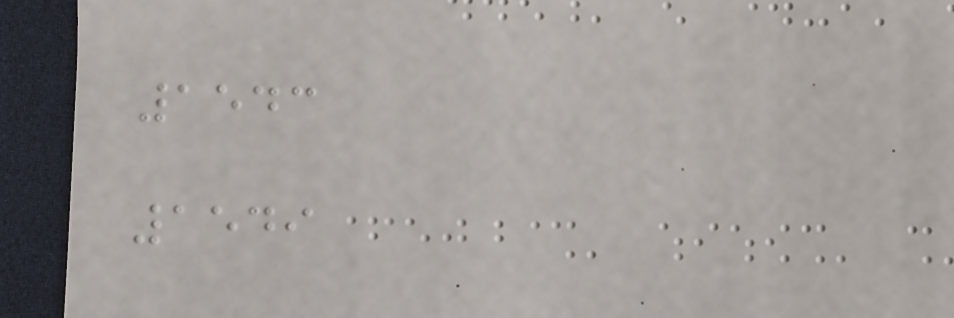1543
1549
